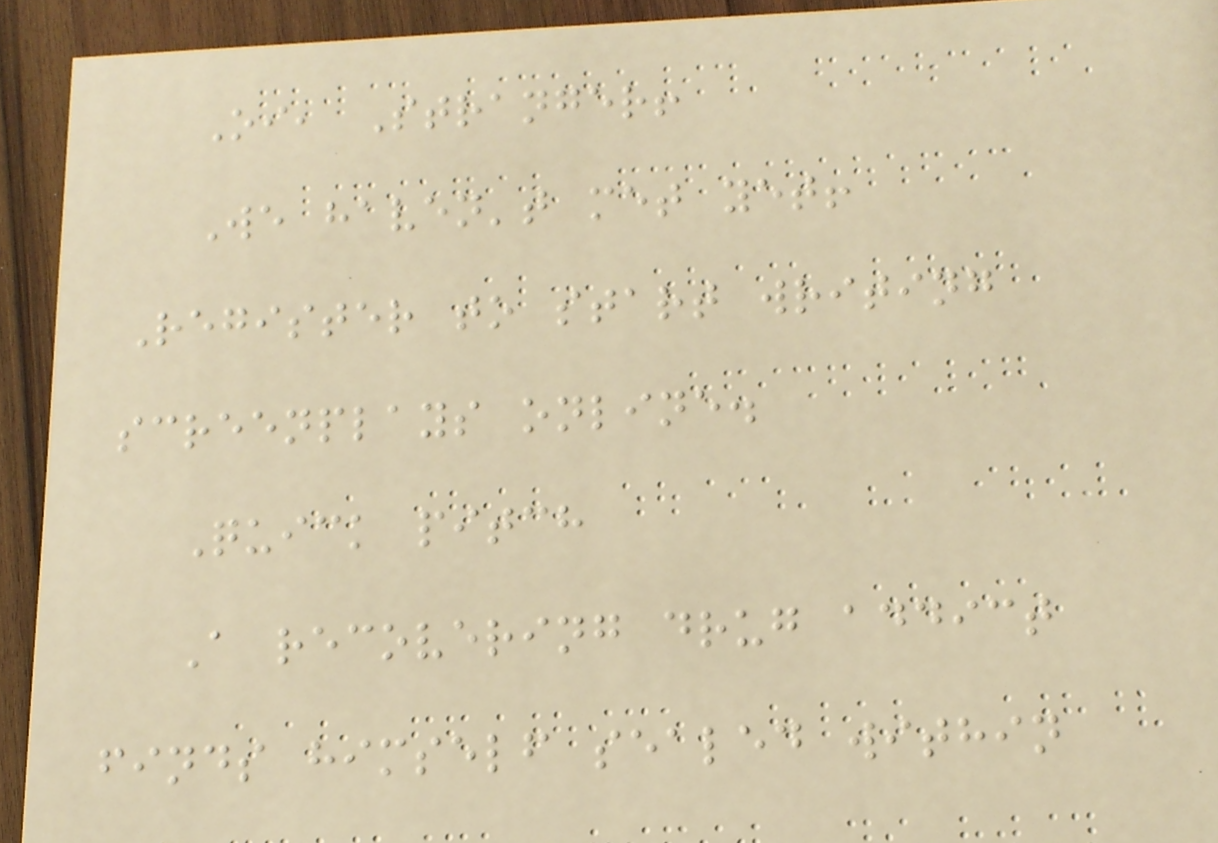Oi, Stranger!
We haven't met yet!
Register to start writing
screenplays online.
Quick pitch
A recovering drug addict
finds himself sealed within
